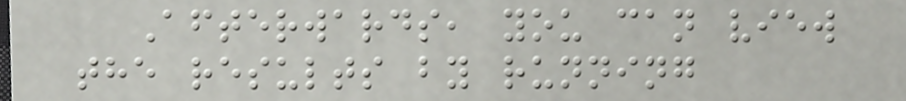Afterwards, you can view
the results by running
